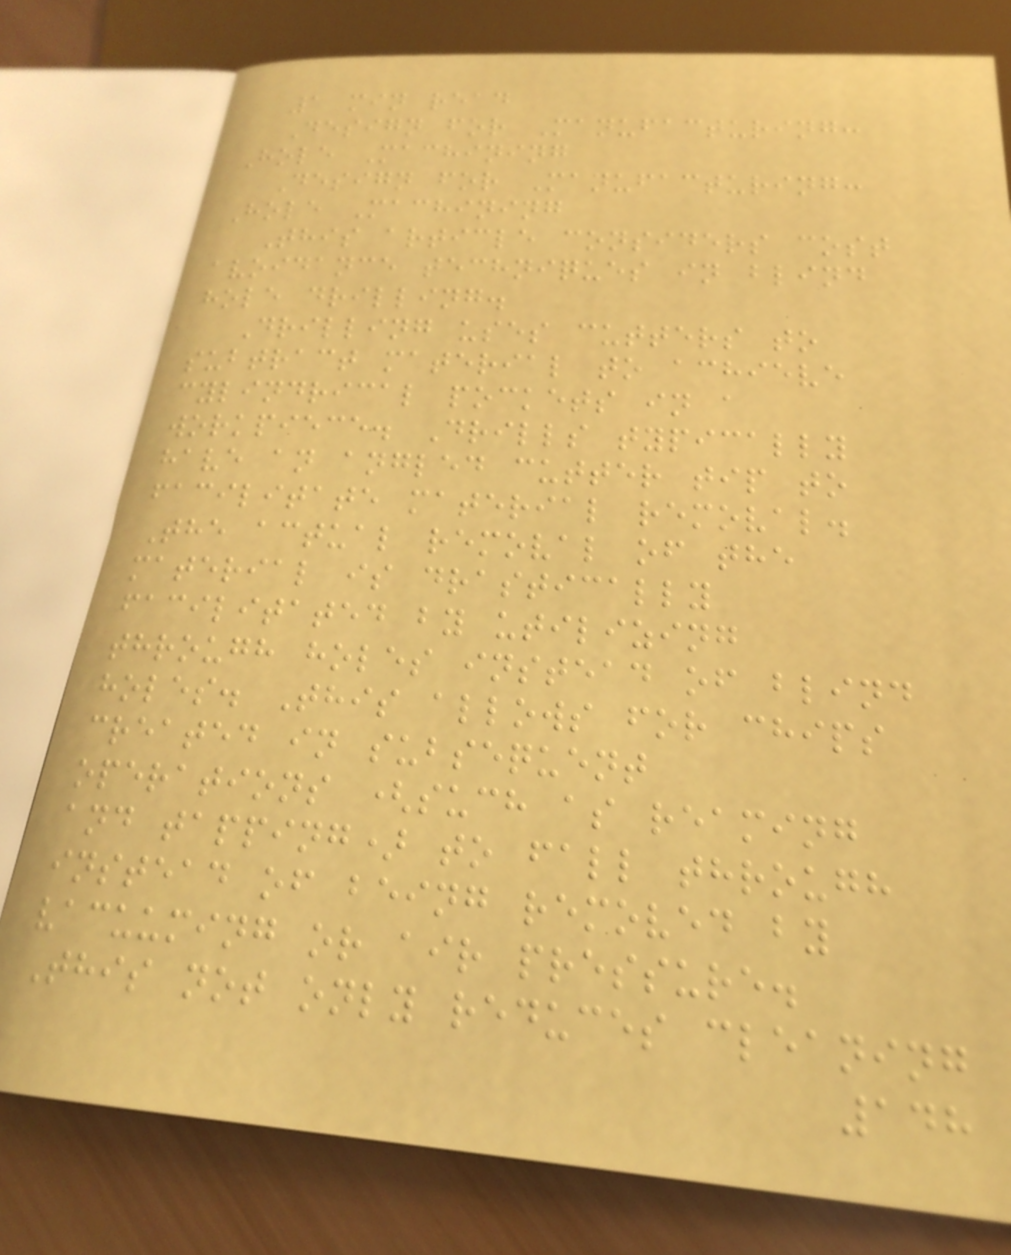1 min read
Design for Manufacturing:
Hole Machining
Design for Manufacturing:
Hole Machining
This article considers cost
avoidance techniques in blind
hole drilling.
Drilling uses cutters to
subtract material to achieve
cylindrical pockets in a
workpiece. Drills typically
have an angled cutter tip to
facilitate material removal.
The actual removal of the
material is drastically
facilitated by utilizing
through holes instead of blind
holes. This allows for chips
created in subsequent
operations (such as reaming
and tapping) to fall through
instead of being removed by
vacuuming or air pressure.
This not only reduces cleaning
148
